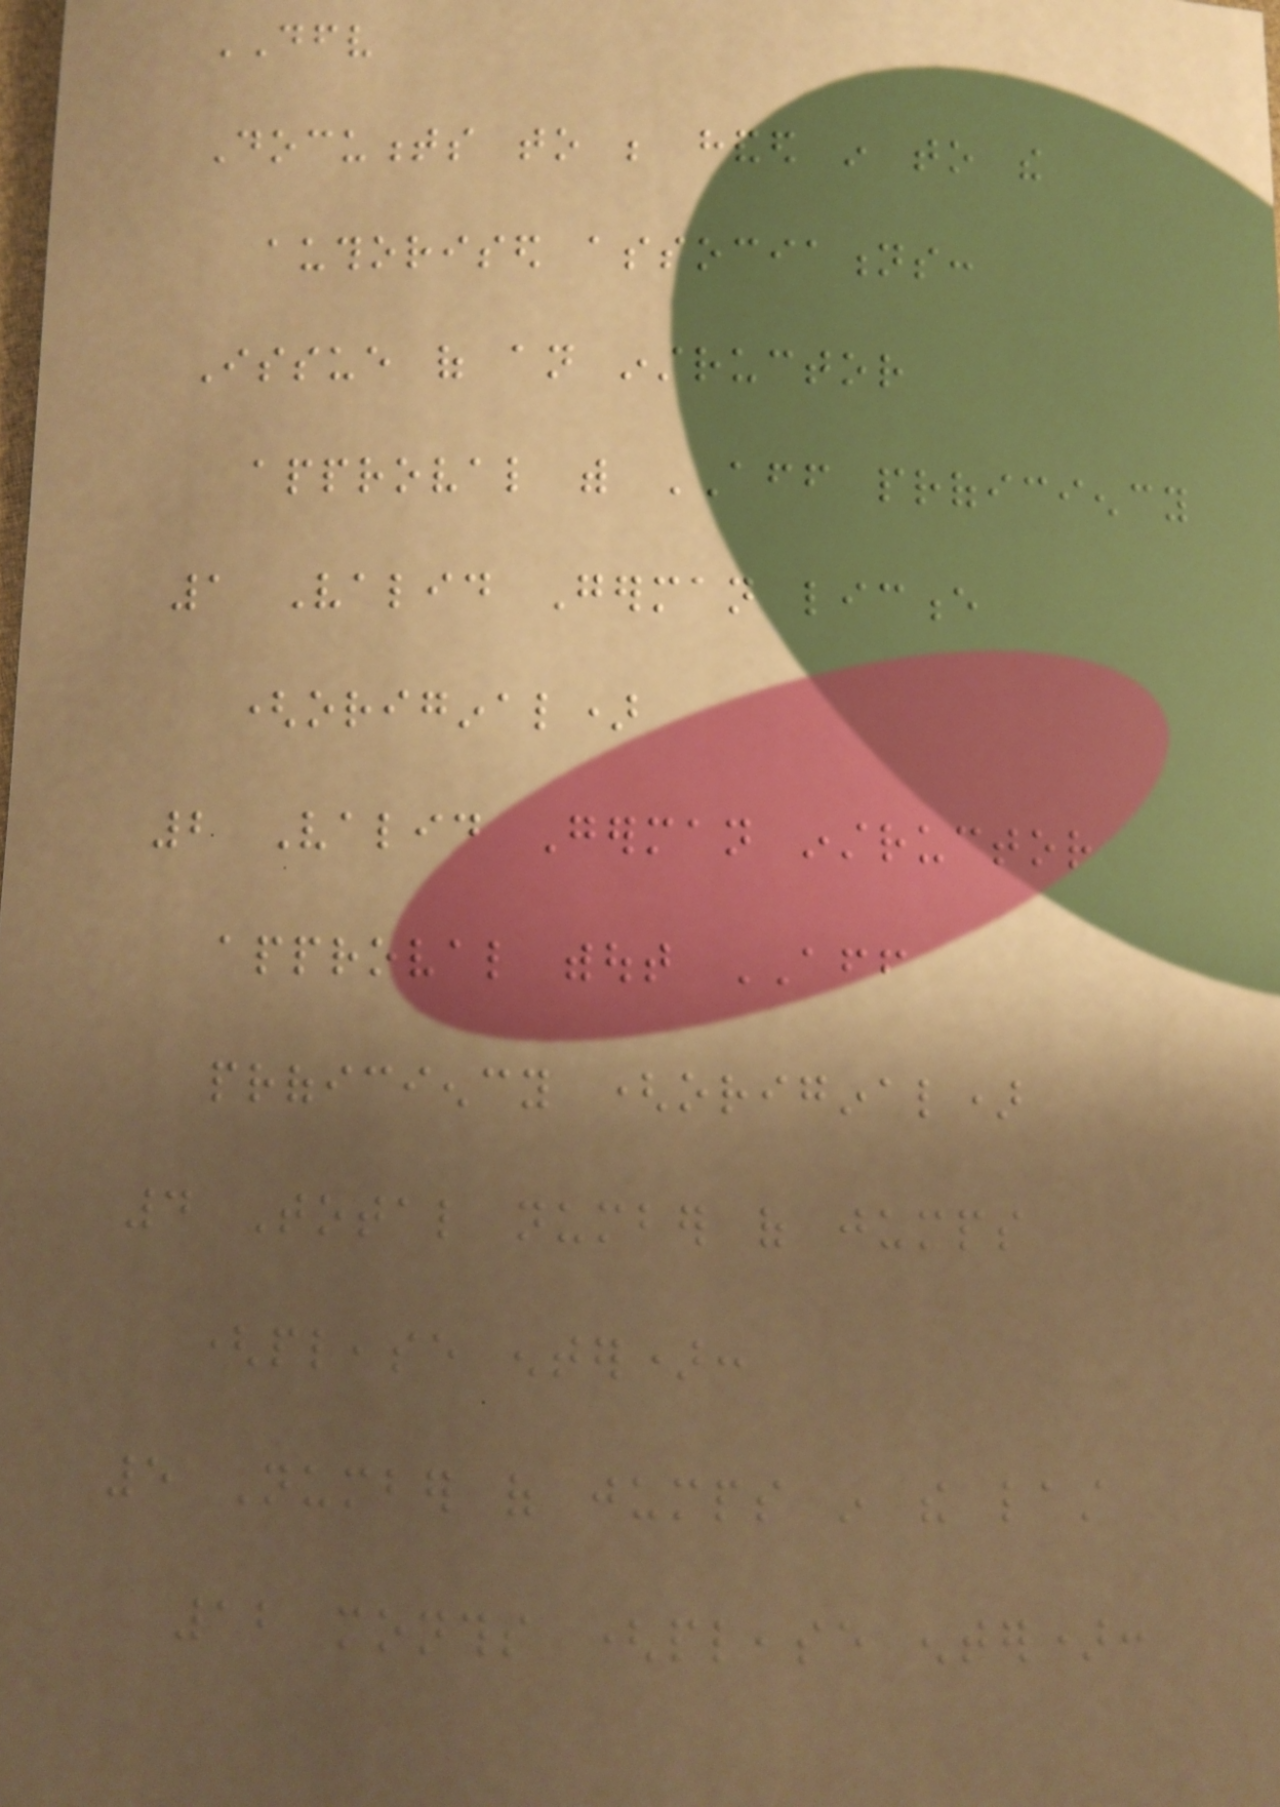DFV
Documents to be handed in to the
authorised associations:
Issue of an instructor
approval with AFF proficiency
1 Valid German licence
(original)
2 Valid German instructor
approval without AFF
proficiency (original)
4 Total number of jumps
(please enter):
5 Number of jumps in the last
12 months (please enter):
